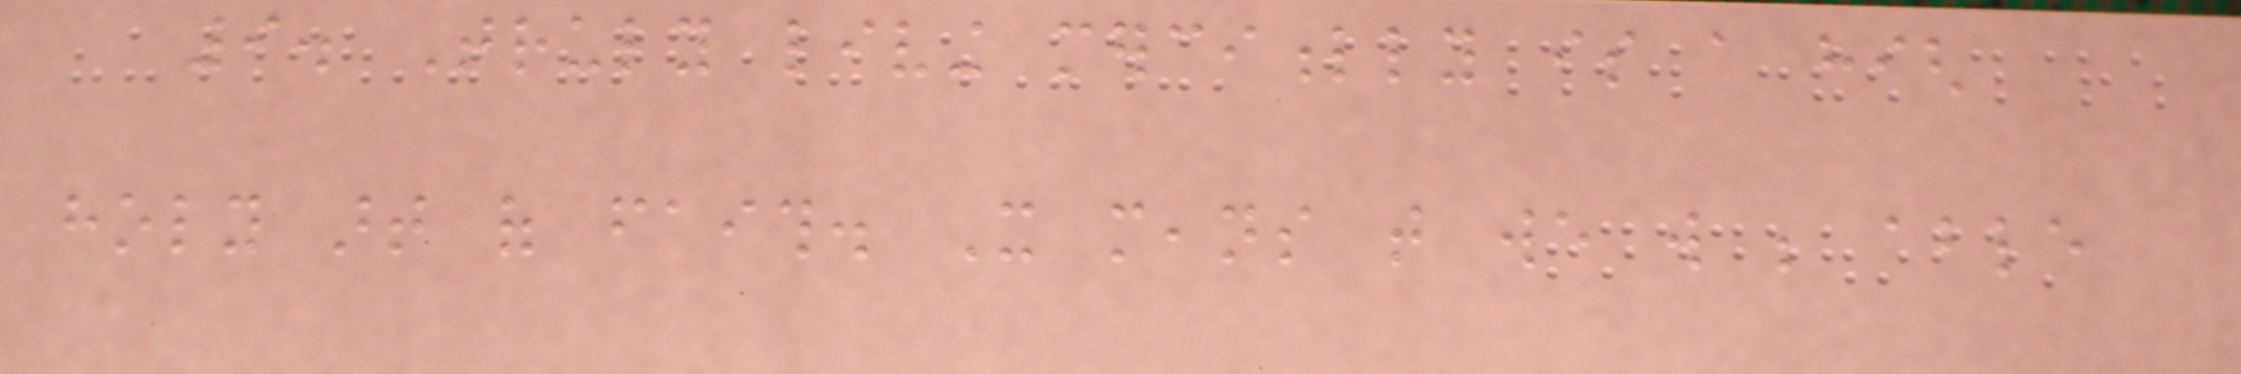9. Truly living mercifully is a high
holy art of faith. It means that we will be able
